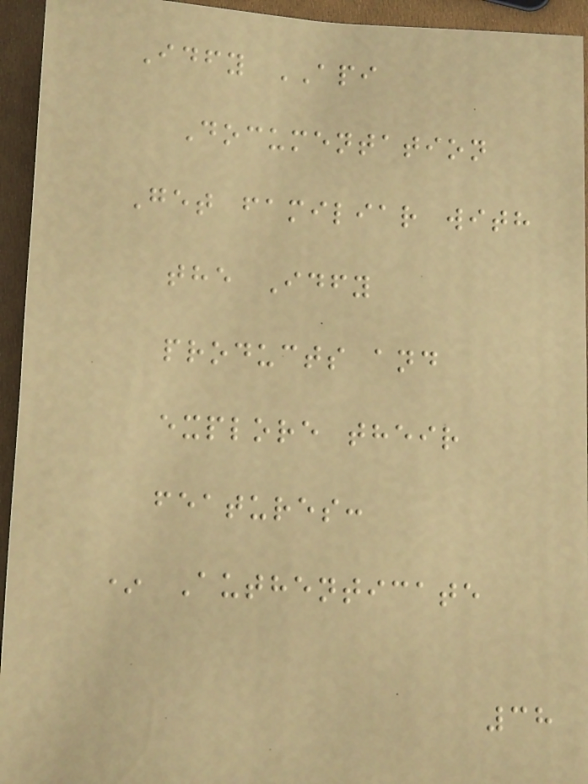Idfy API
Documentation
Get familiar with
the Idfy
products and
explore their
features:
* Authenticate
38
